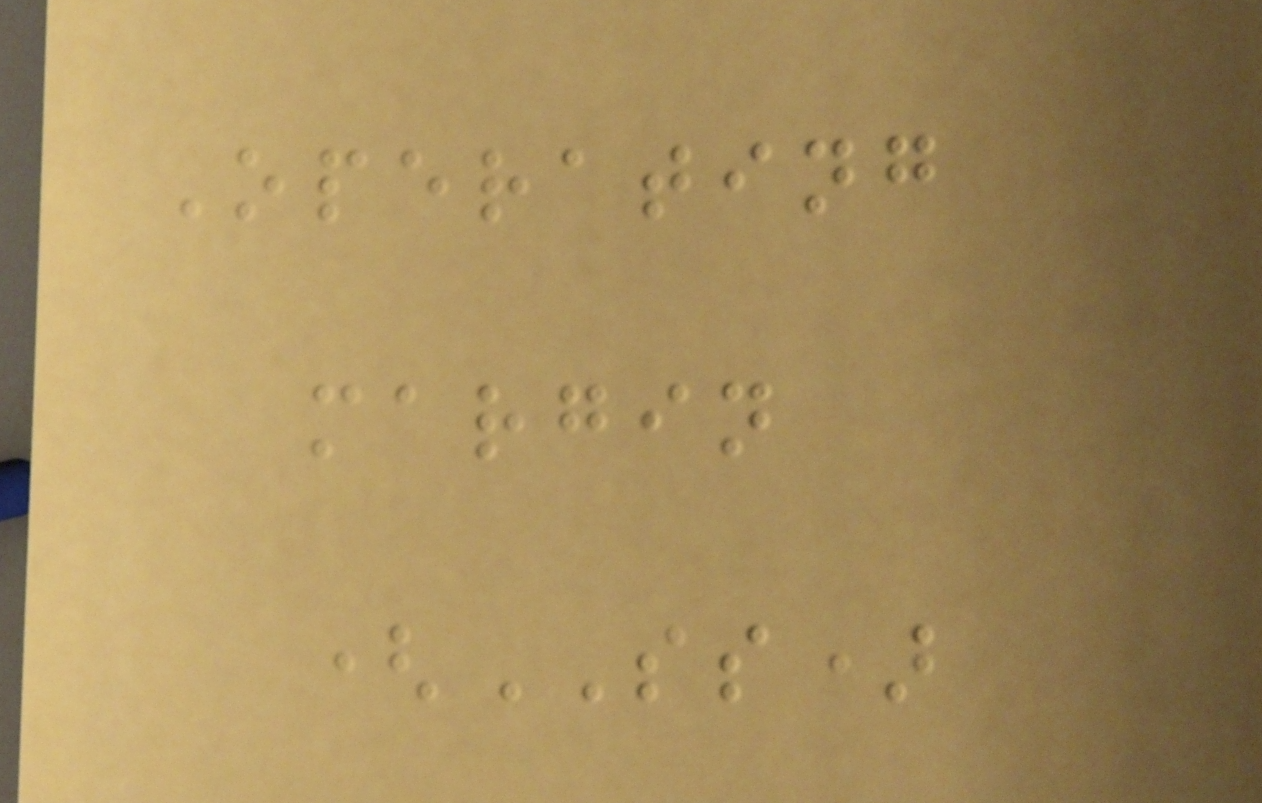Operating
margin
(SS)
